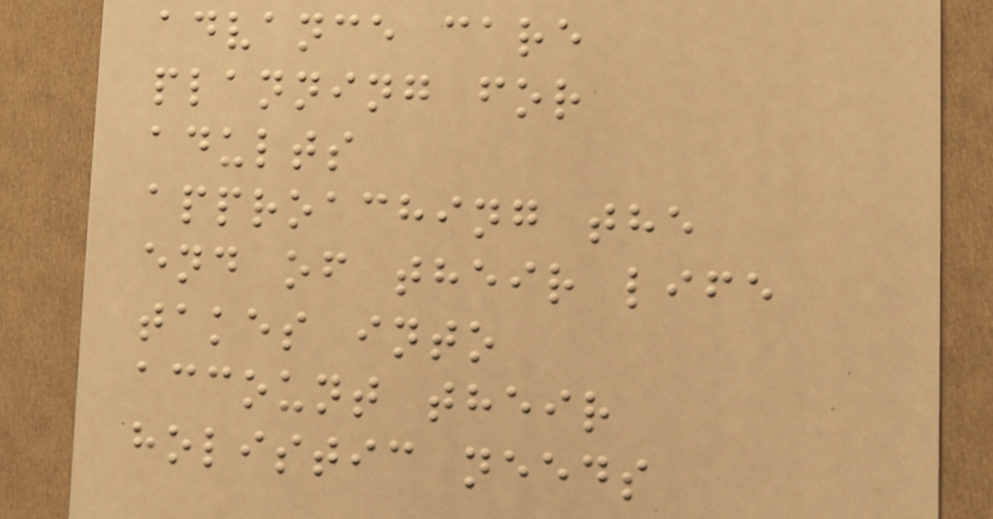advance care
planning for
adults
approaching the
end of their life
takes into
account their
holistic needs
